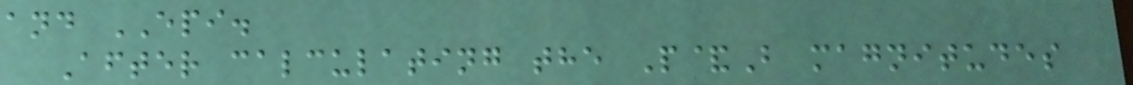and EPI.
After calculating the P&B magnitudes
